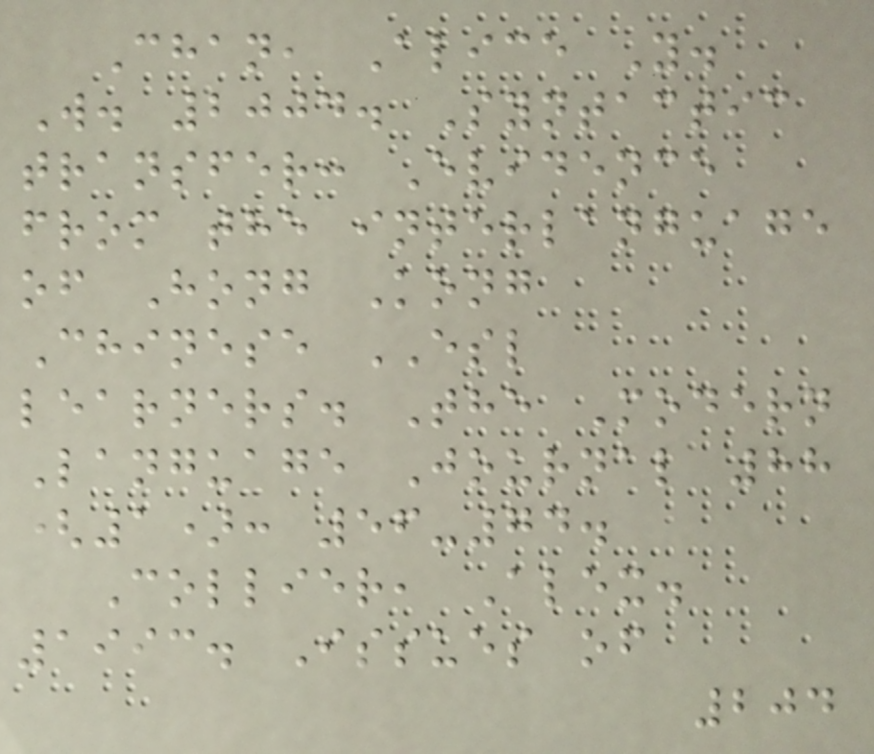Chan, Alice Y.
W. 2004. Syntactic
transfer: Evidence
from the interlanguage
of Hong Kong
Chinese ESL
learners. The Modern
Language Journal 88
(1): 56-74.
Collier, Alex.
1993. Issues of
204
